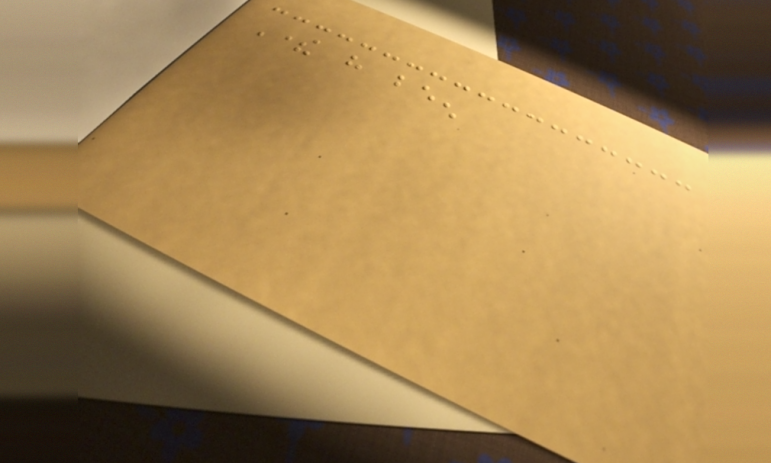There have been
